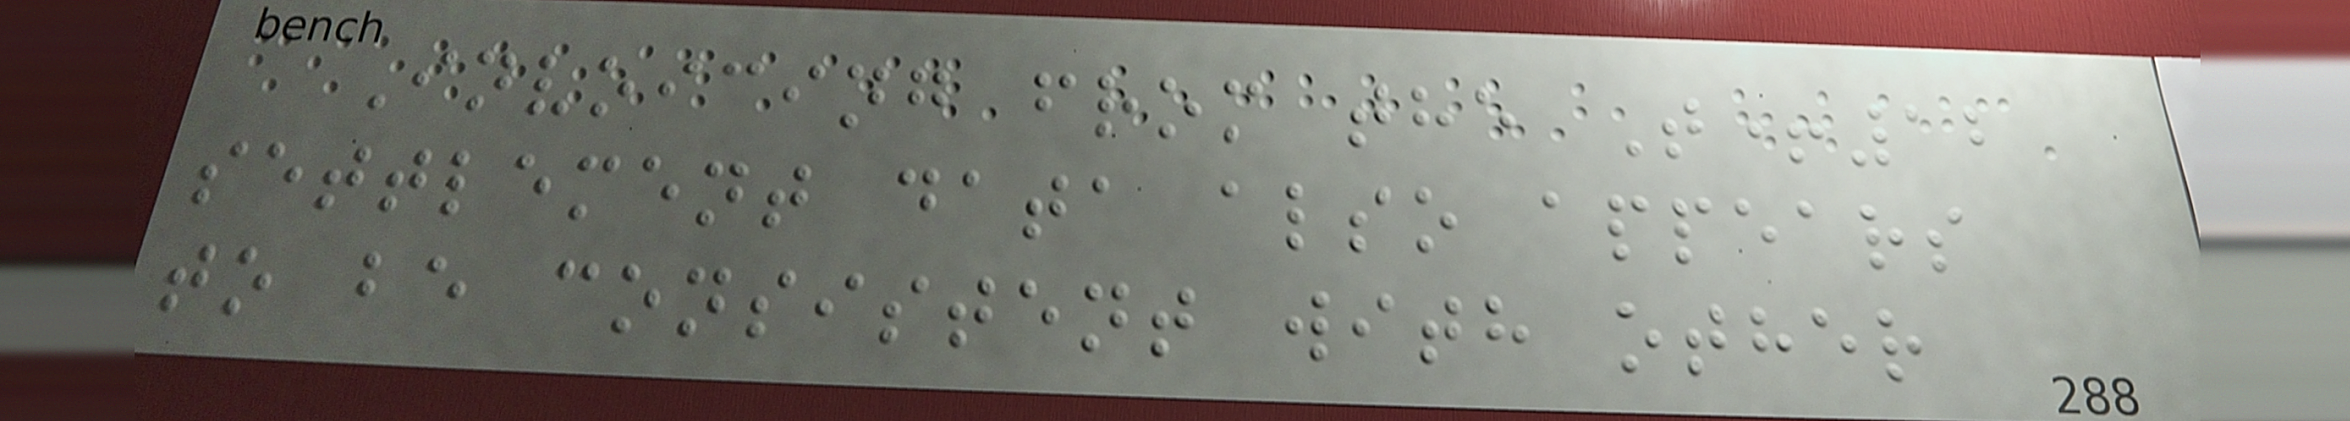Invoicing from the T+12
settlement data also appears
to be consistent with other
